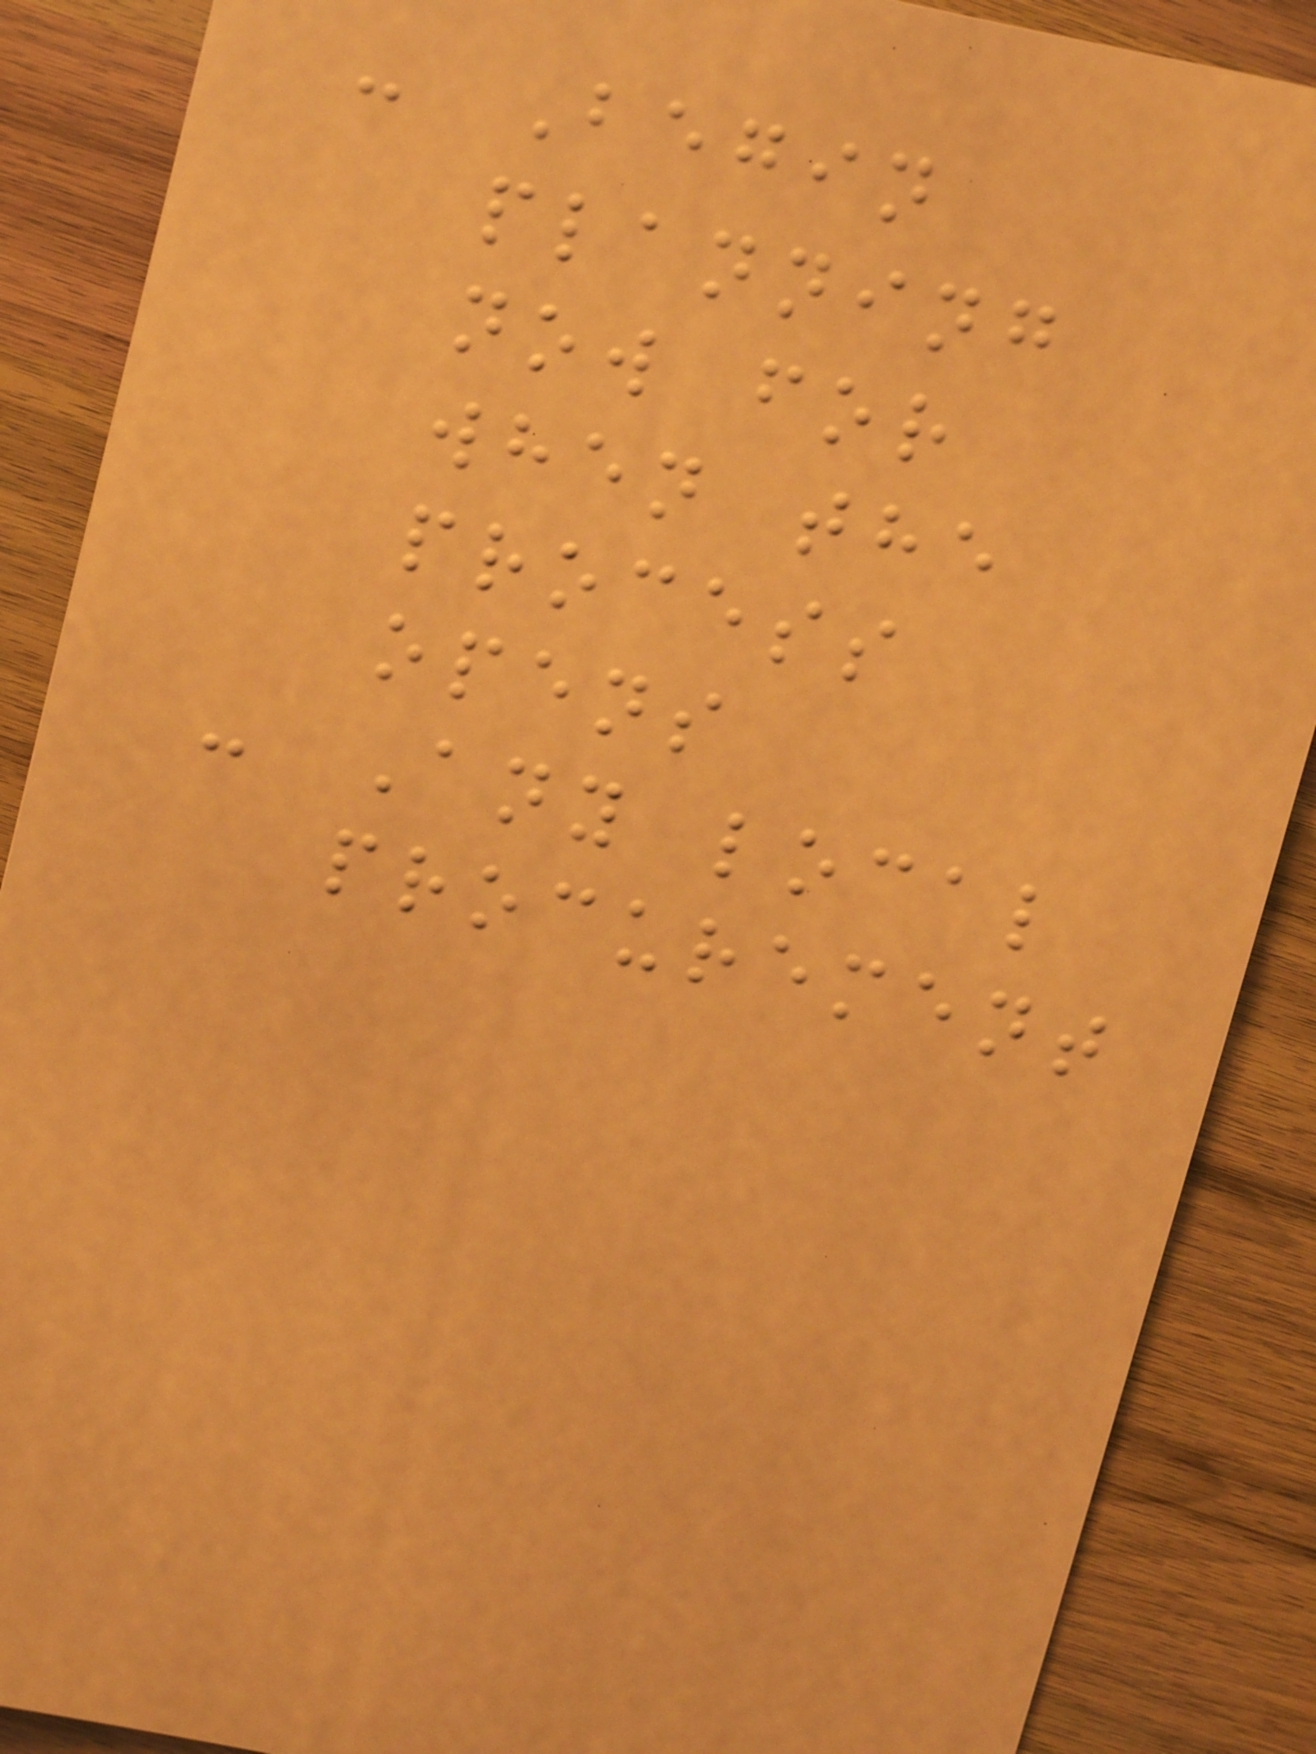- Begin
planning
now for
when the
process
opens
- Any local
procurement
